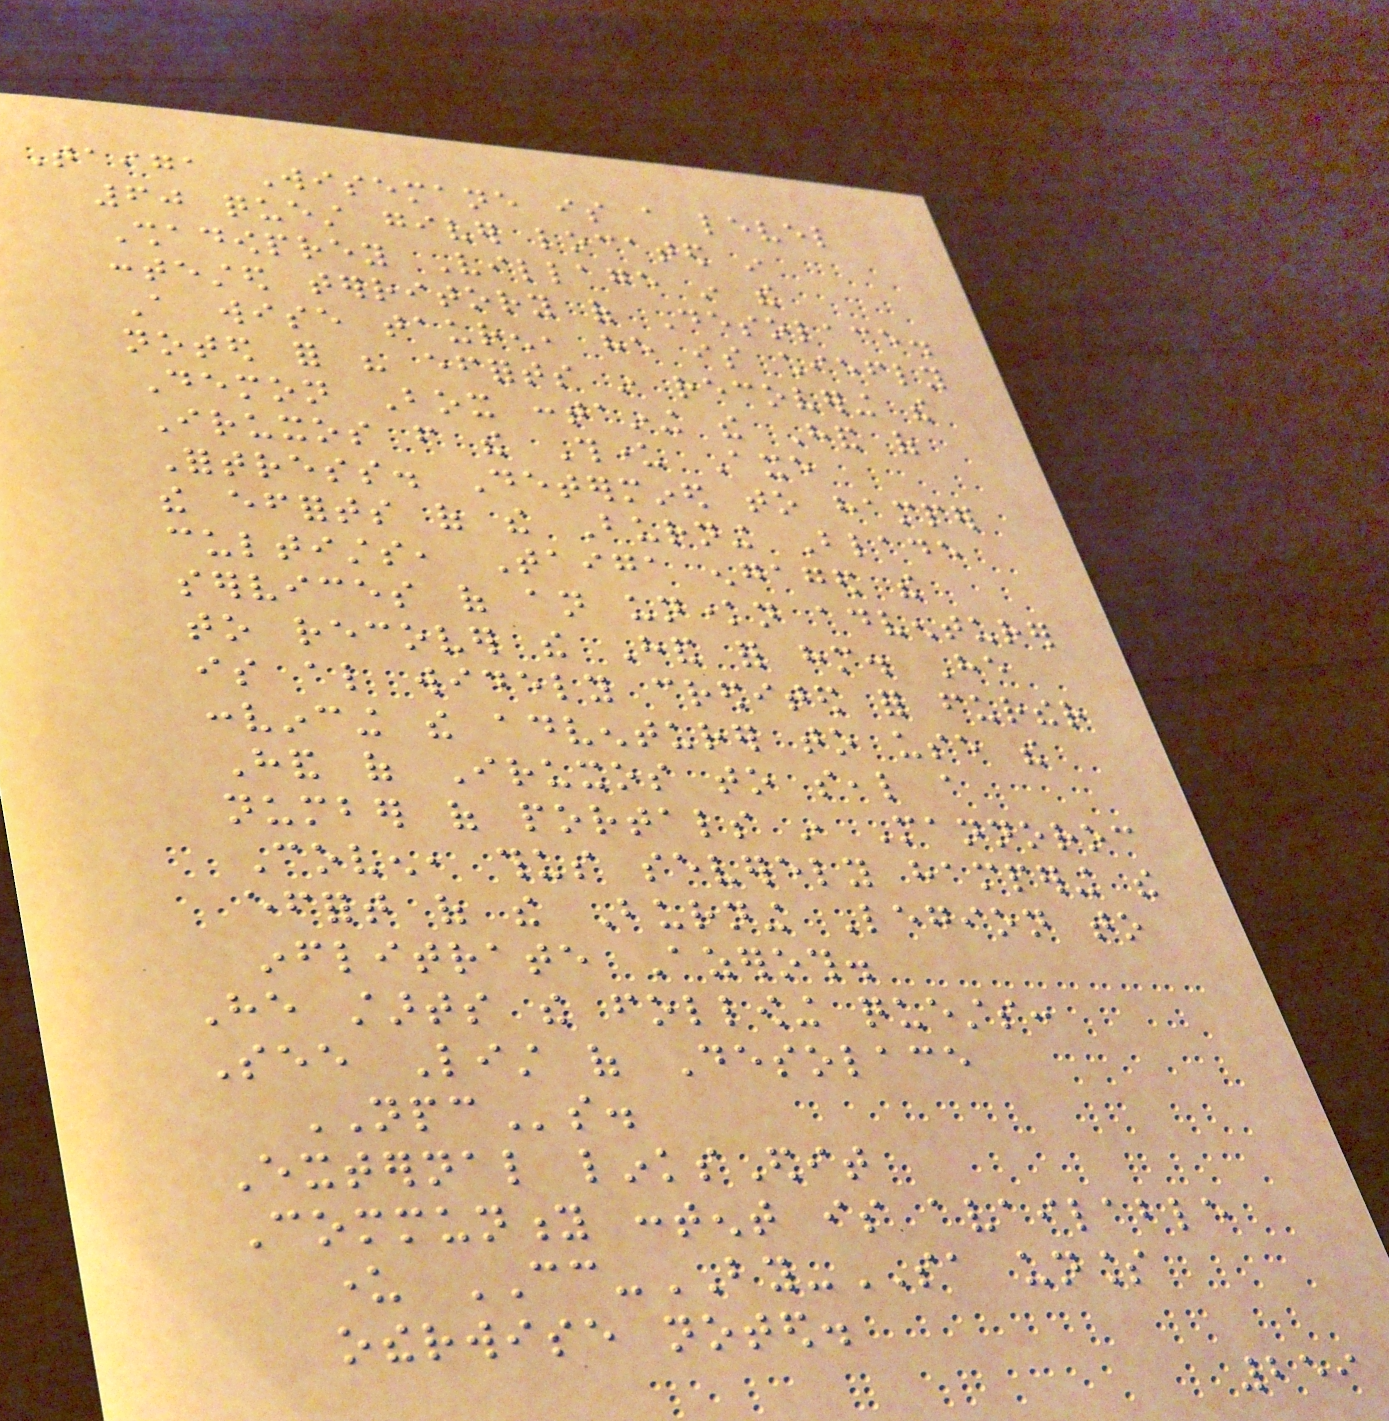Taiga Wisemane is a level
60 quest giver located in
Shadowprey Village in the
contested territory of Desolace.
A wise tauren, he is chiefly
noted for his efforts in recovering the
Demon Box containing the Hand of
Iruxos from the Thunder Axe
Fortress. Determined to hamper
the efforts of the Burning Blade
cultists, Taiga engaged the
services of an unknown adventurer
to recover the Hand for him. He
is also widely credited for further
convincing the adventurer to use the
Hand of Iruxos to seal a
number of portals in Mannoroc
Coven, thus severely hampering the
effort of the Burning Legion to
inflitrate Azeroth.
He starts the following quests:
See List of Desolace
NPCs.
External linksEdit
Community content is available
under CC-BY-SA unless
otherwise noted.
259
